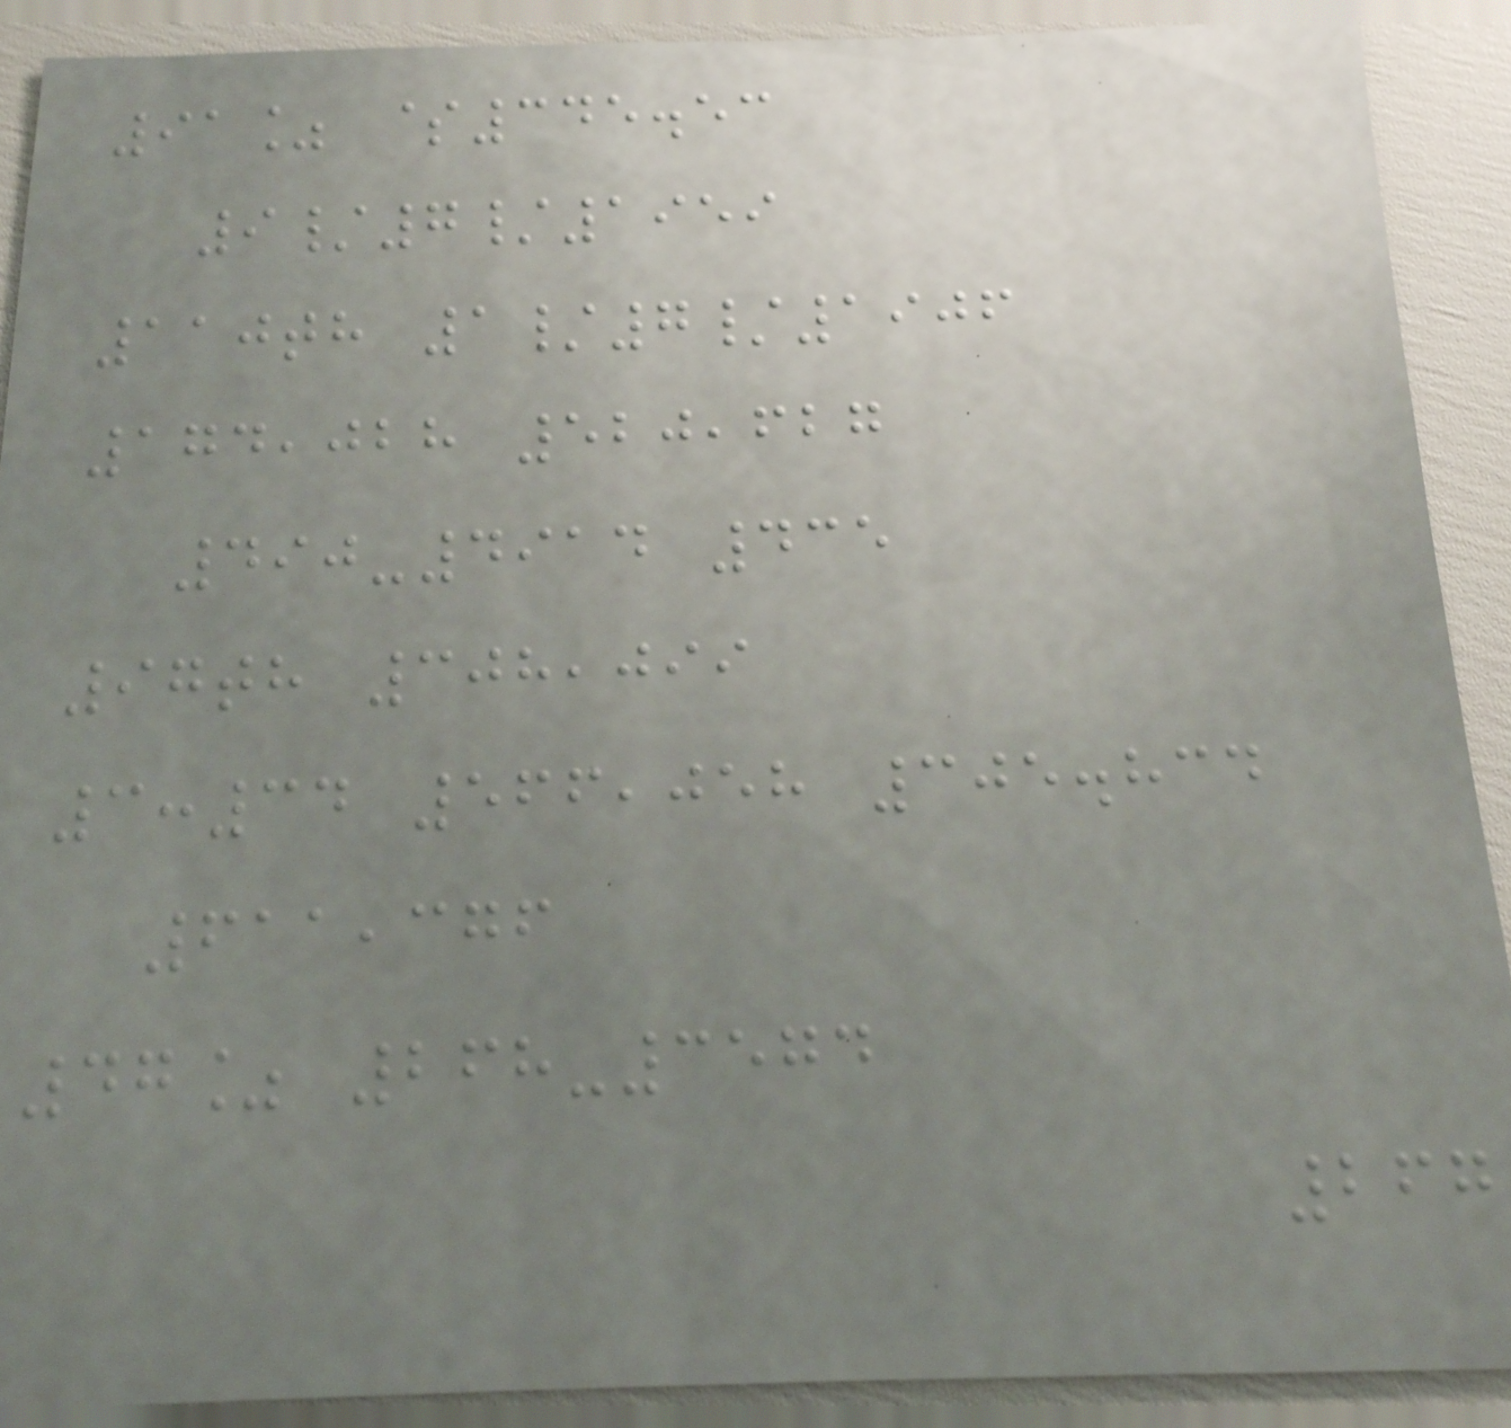91% $345.53
9/7/1959
110th 1/7/1906
174,028 520,627
490-4914 435
97th 308,099
3:34 566,058 305.834
611,376
47% 268-3574
267
